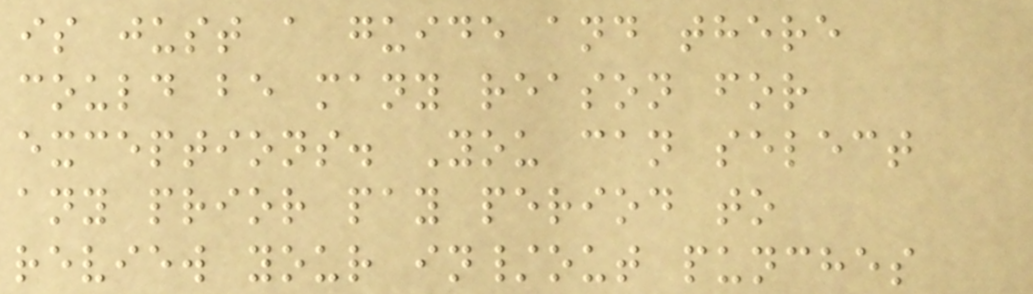is just a guide and there
could be many reason for
exceptions. You can select
any prior pay period to
review your in/out punches
